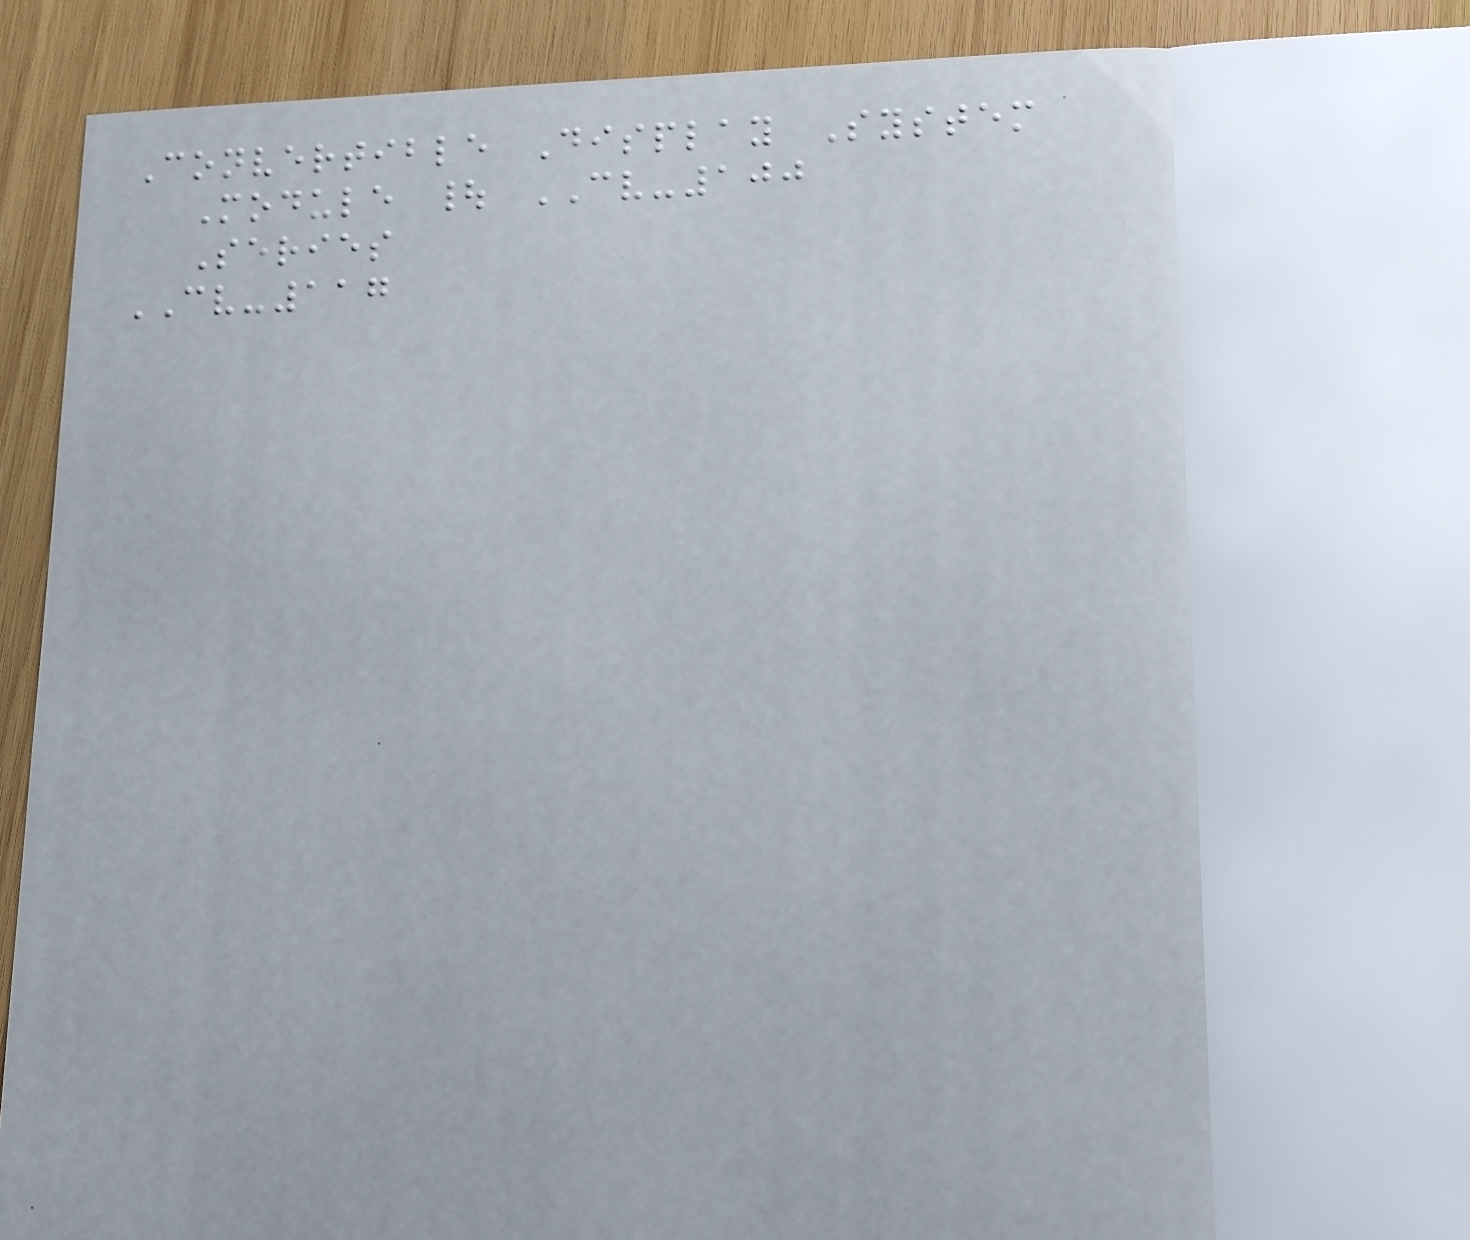Convertible Display System
Module | CV-100
Series
CV-117
